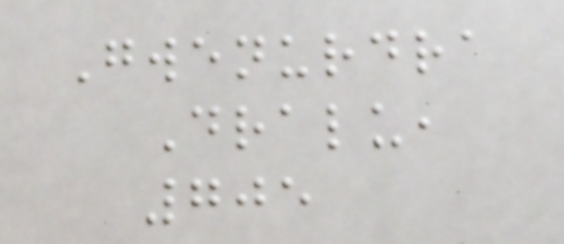Gwenurdra
Dralu,
705
